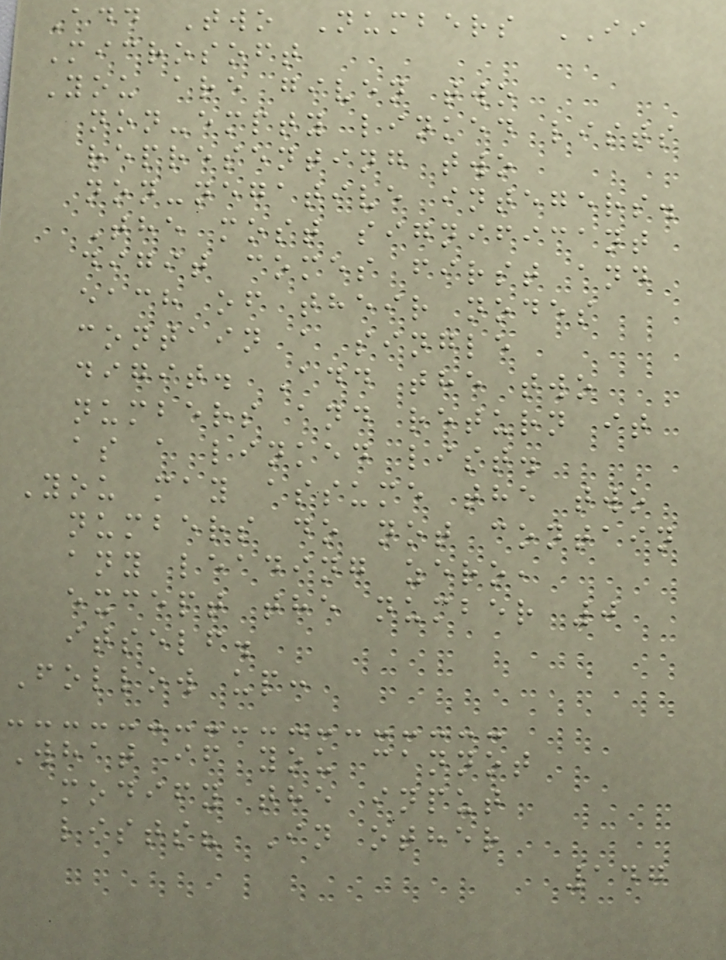Add Two Numbers II
Microsoft
You are given two
non-empty linked lists
representing two
non-negative integers.
The most significant
digit comes first and
each of their nodes
contain a single
digit. Add the two
numbers and return it
as a linked list.
You may assume the two
numbers do not contain
any leading zero,
except the number 0
itself.
Follow up:
What if you cannot
modify the input
lists? In other
147
